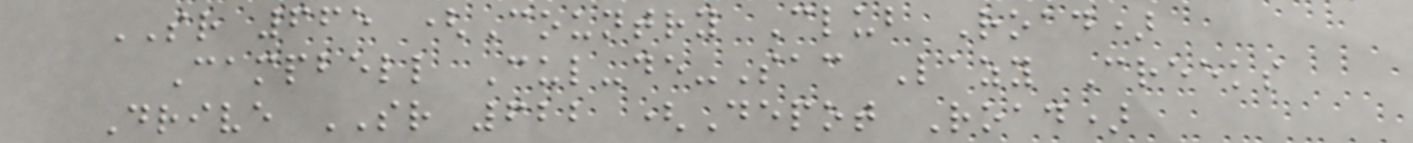SR 665 (Country Club Road)
Campbell Cul-de-Sac Lazy Creeks
Drive SR 622 (Depot Road)
